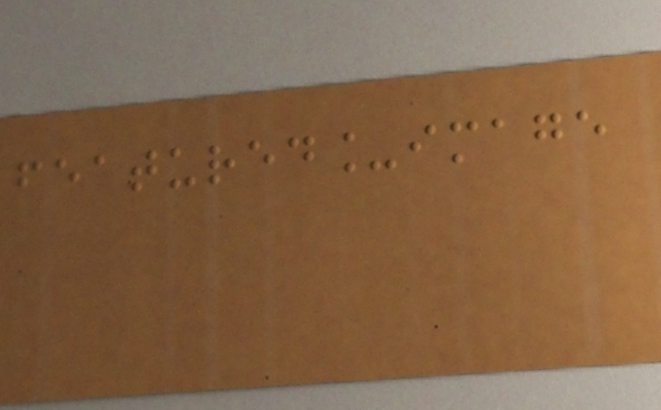featured_image
